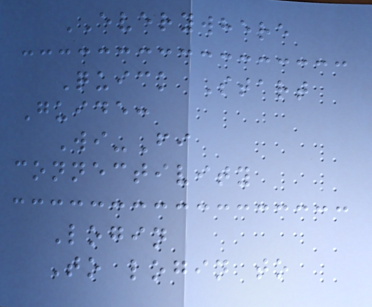EVERYWHERE
Quick Start
Guide:
Wi-Fi
connectivity
Login
To login to
